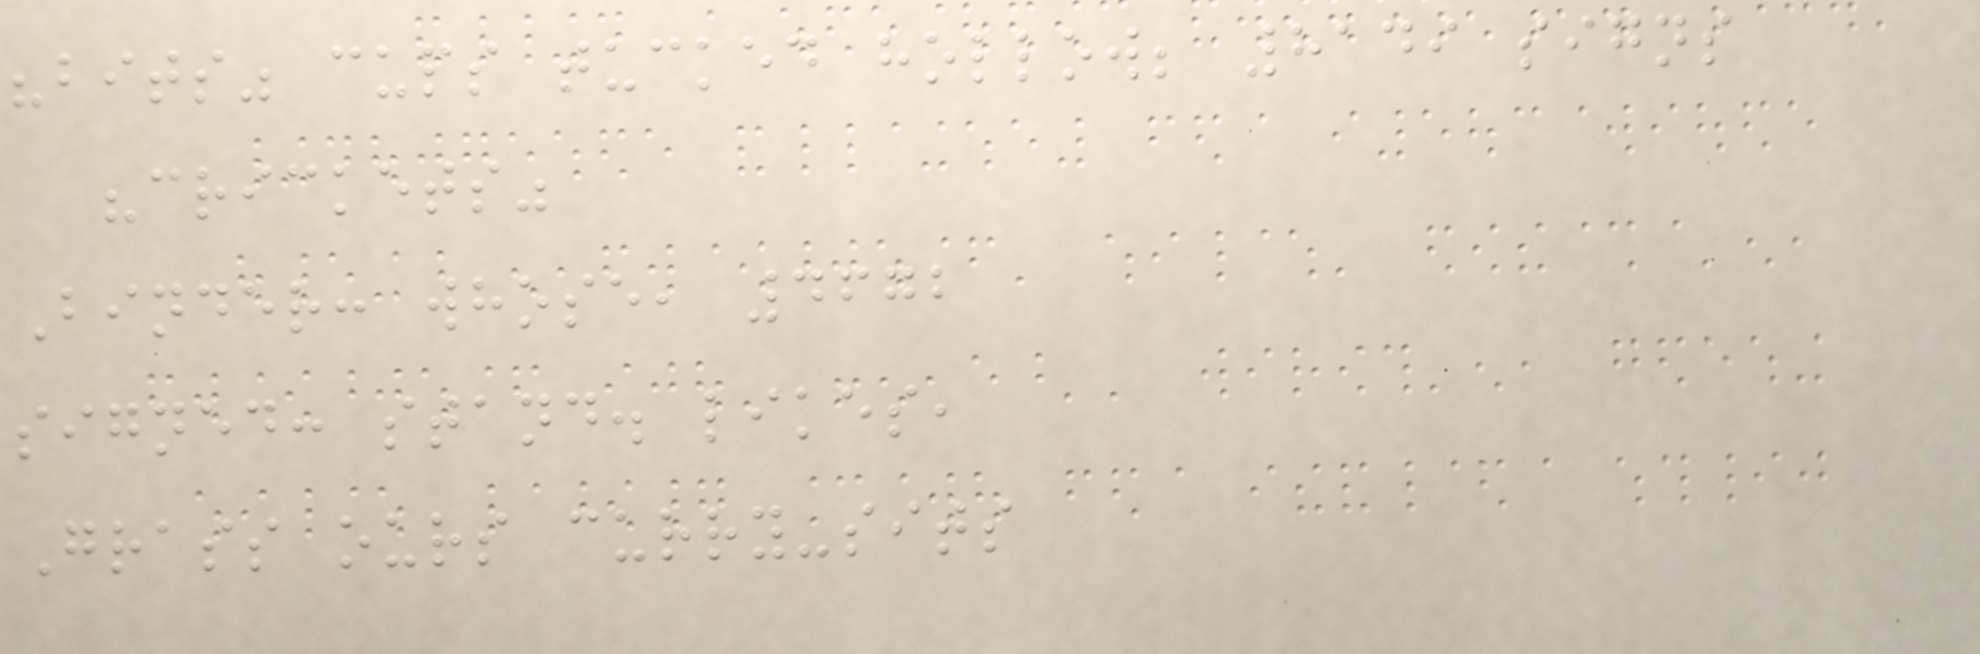"bits" cups tucked hollow; 8149 signs
"crickets"
Binder: whose, 4672
signed: stand. likes,
Grass ours curry-sits
